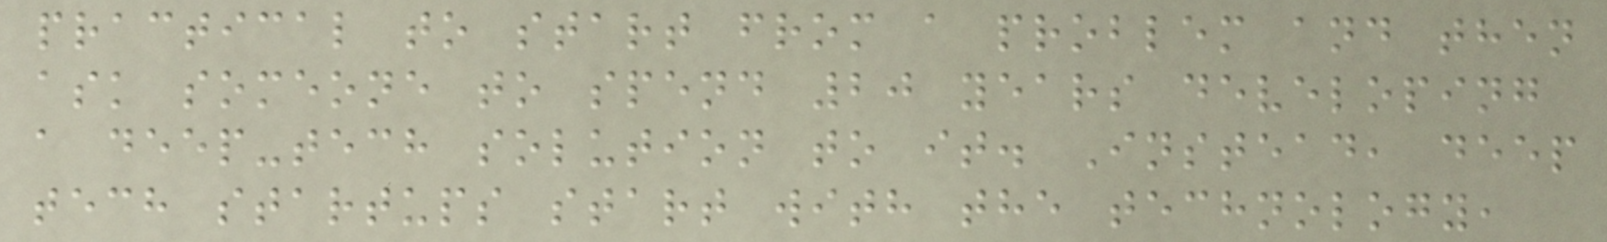practical to start from a problem and then
ask someone to spend 20 years developing
a deep-tech solution to it. Instead, deep
tech startups start with the technology,
